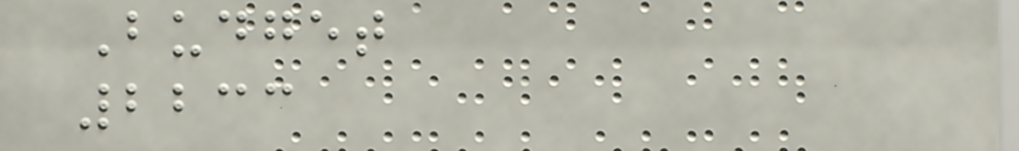Budget
2233
